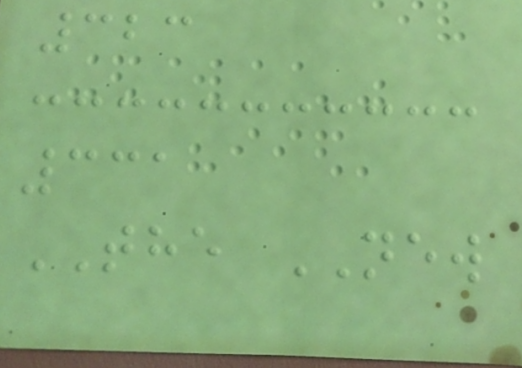323
331
THE NEW
